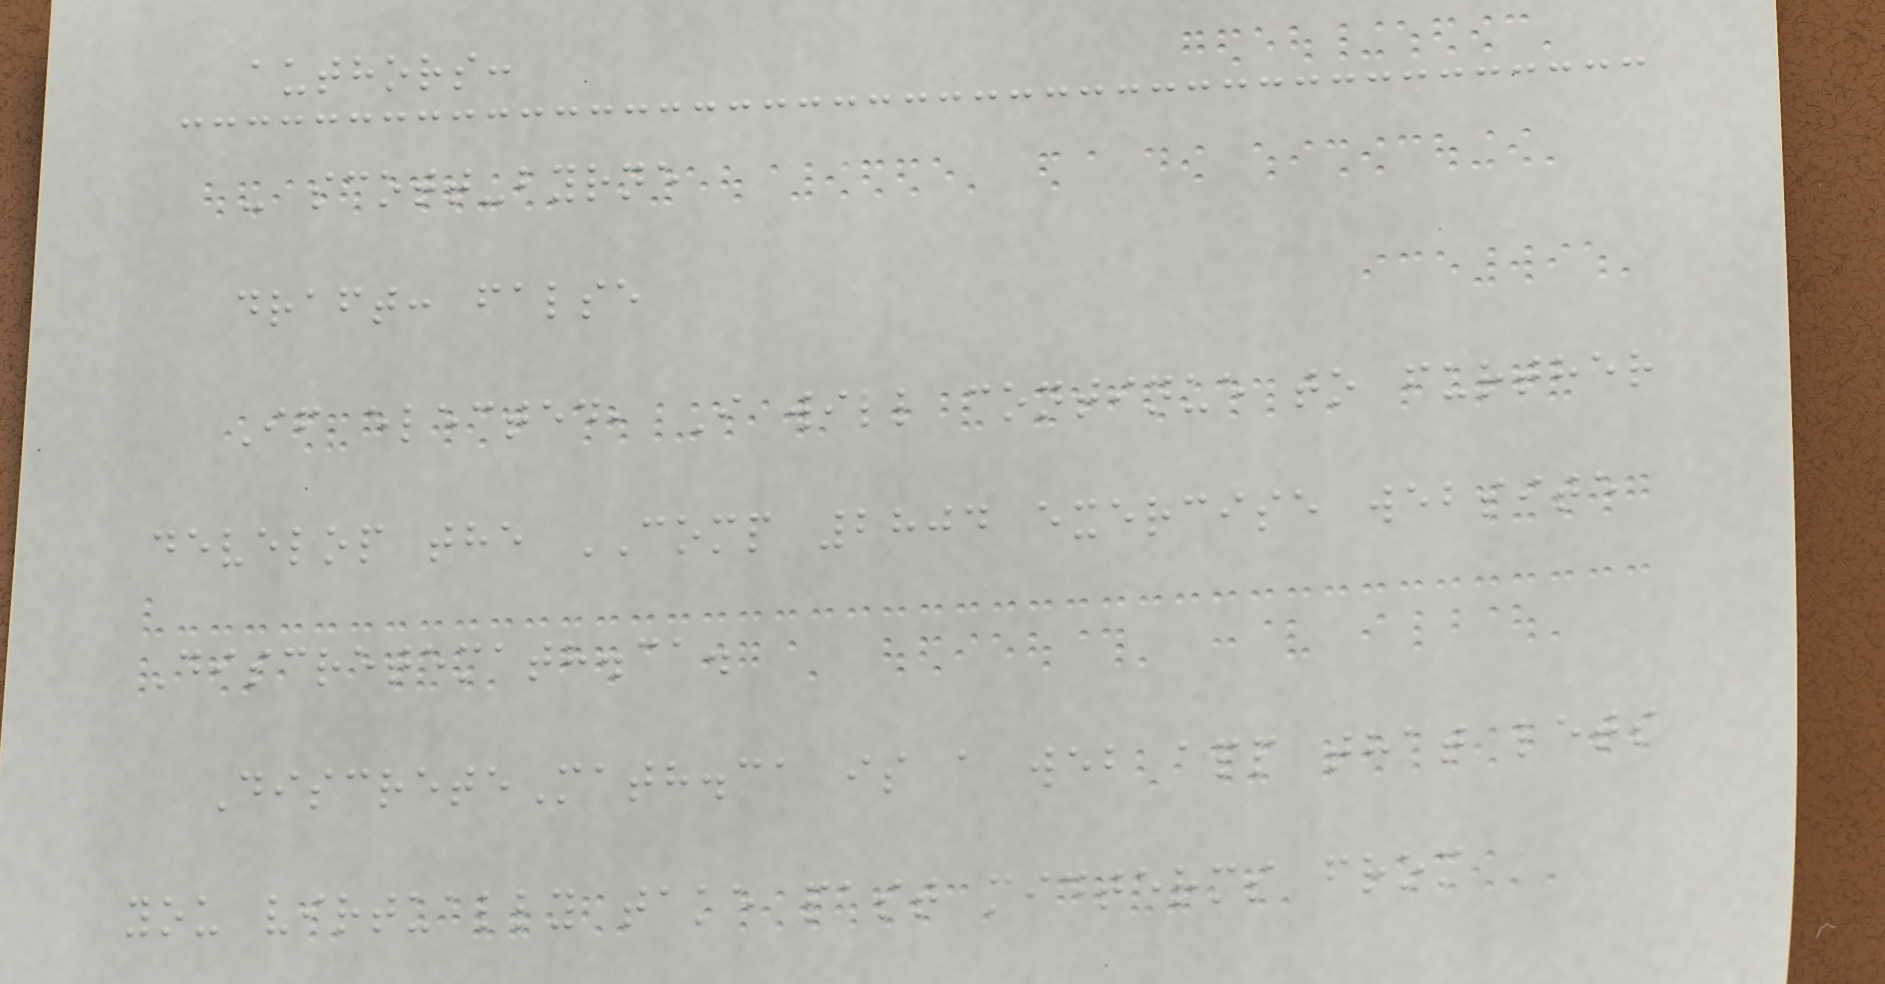authors:
- scott-byrne
draft: false
If elected, I will continue to further
develop the COMP 2804 exercise website
Discretemath.ca.
DiscreteMath.ca is a web app that lets
you virtually take past midterms from
